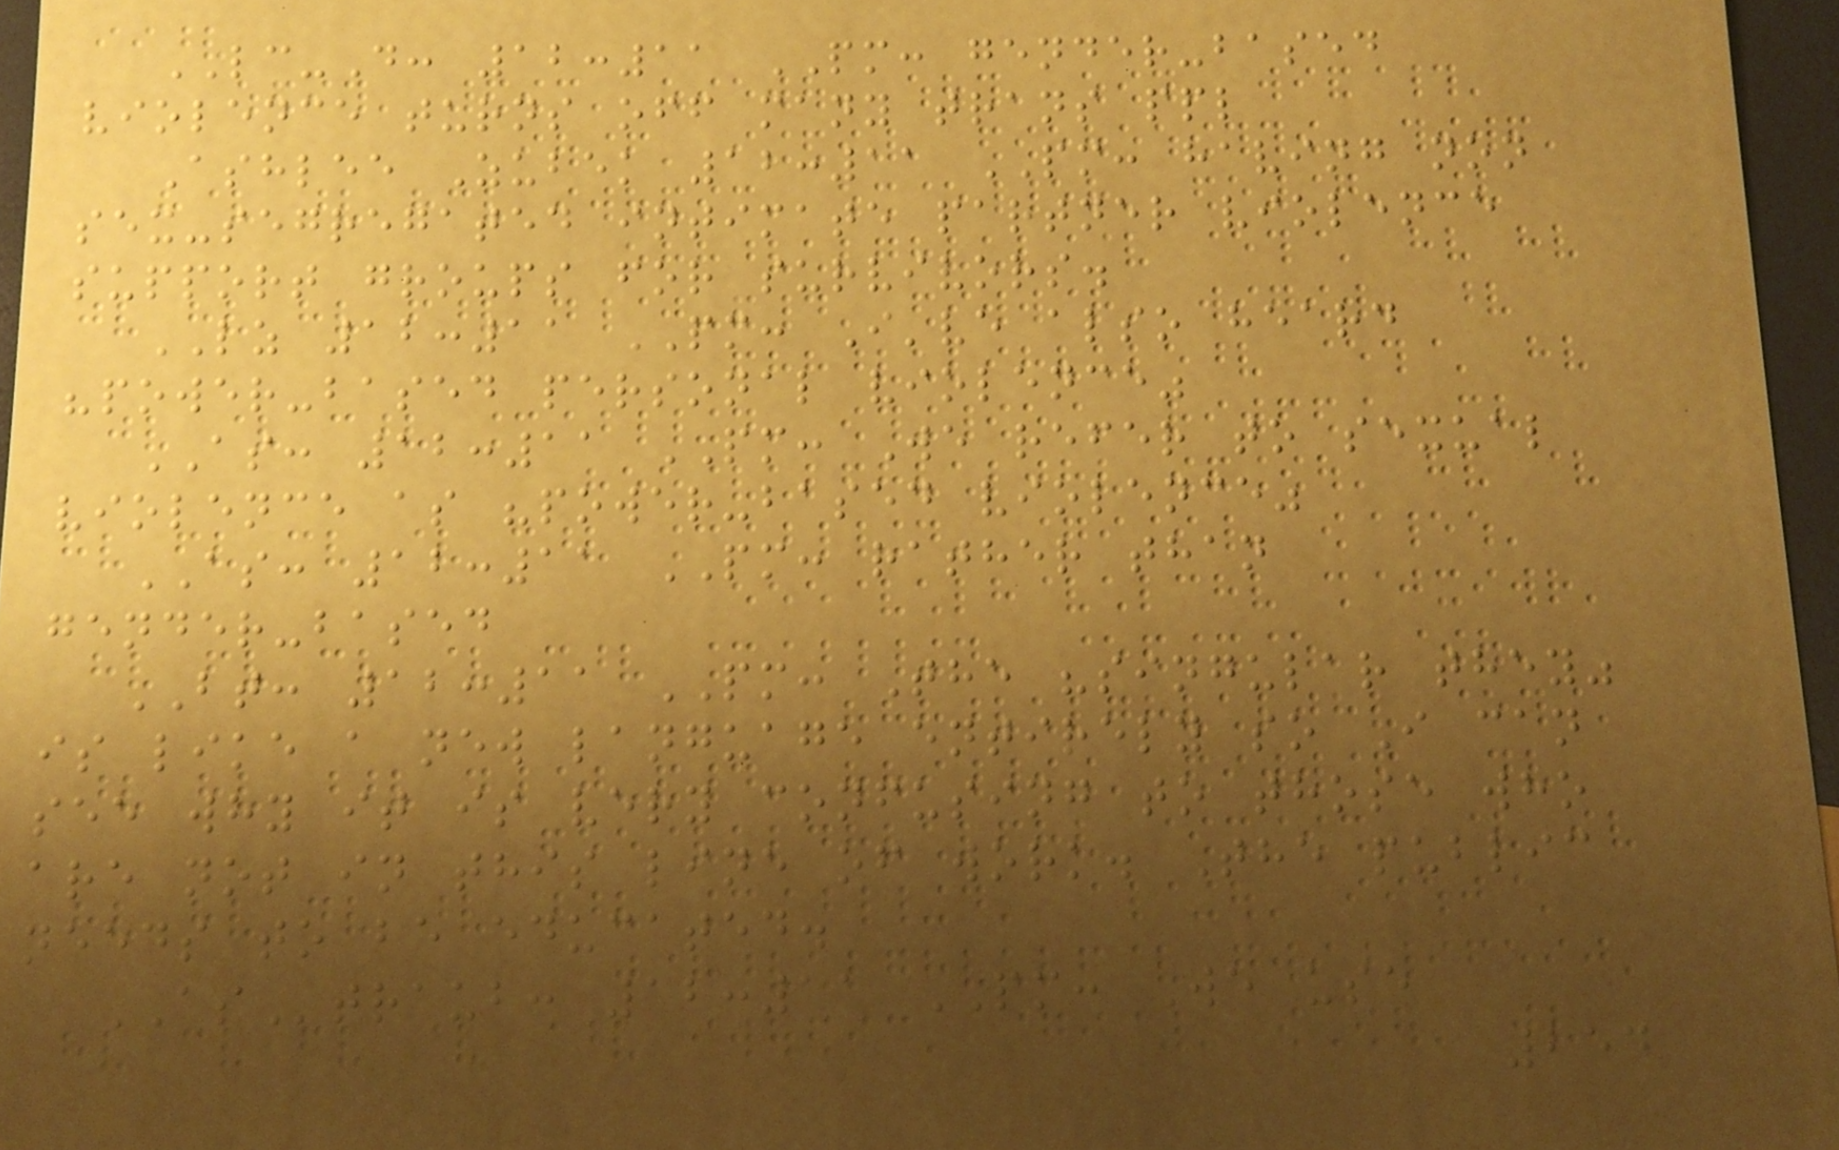LC-D: 12:11 PM: gender-based
violence turns off many trans ppl
Ashlee Zubek 12:11 PM: having non
sex-segregated intimate partner violence
support groups for survivors.
LZ 12:11 PM: I've also heard
"power-based personal violence"
AS: 12:11 PM: We refer to sexual
violence as "power-based violence"
AS: 12:11 PM: rather than
gender-based
BT: 12:11 PM: The "singular they"
is like a new language entirely so I can
see why it is very confusing to those who
are not in this line of work. The public
needs to be educated.
AStraub: 12:11 PM: We use
254
